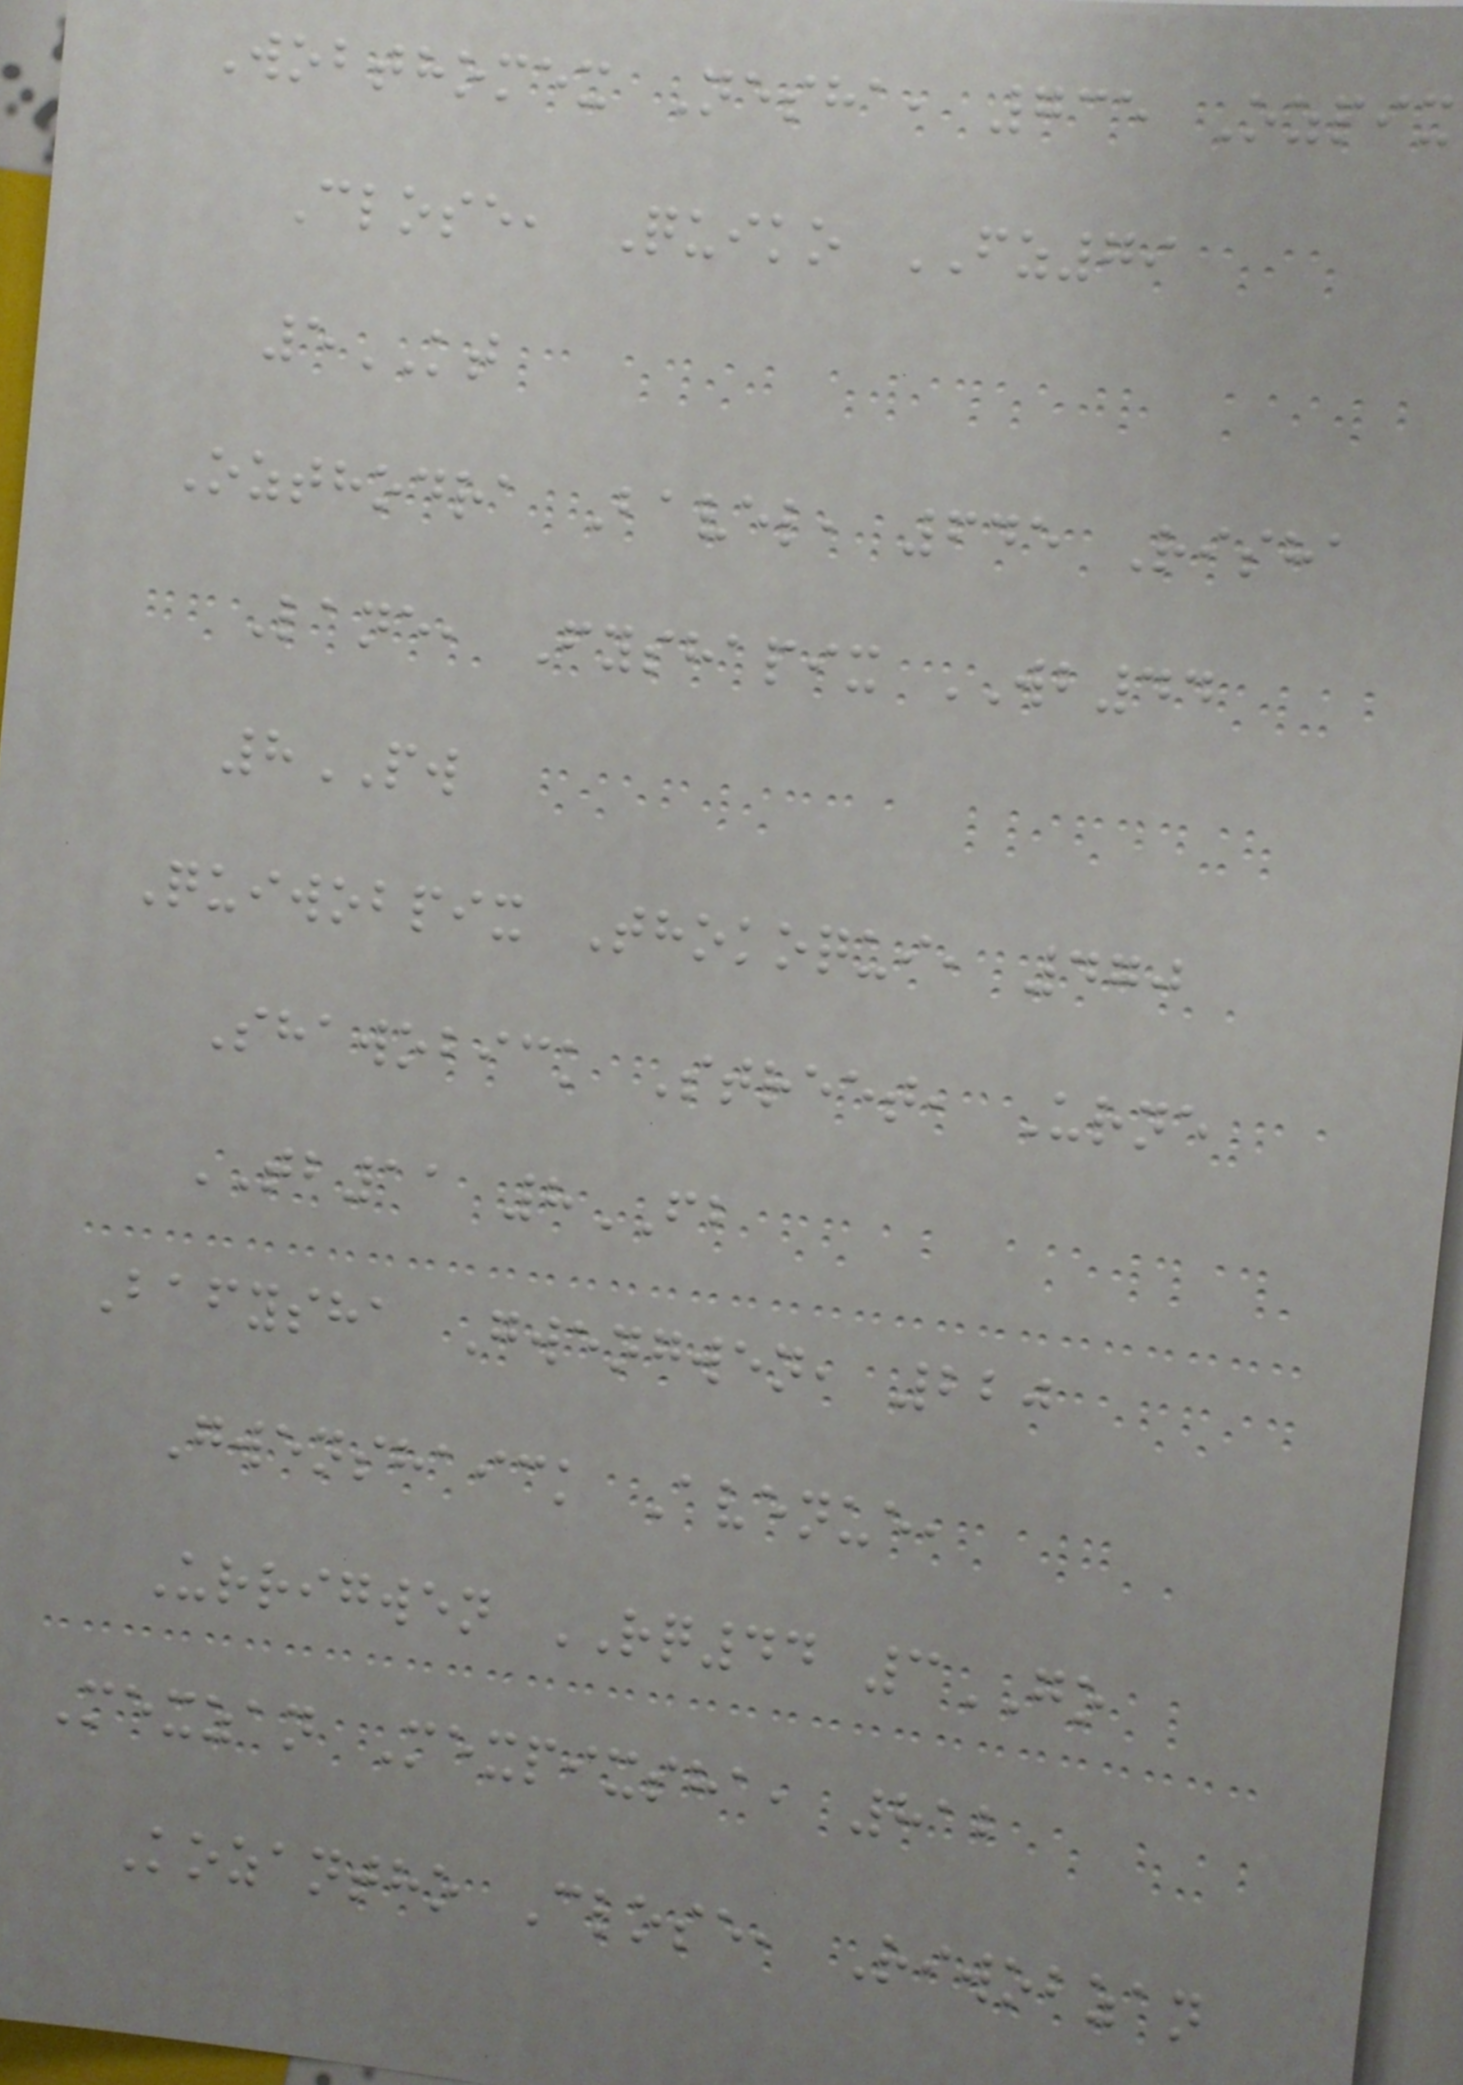Wobthomex Nesha, 735 Ozpix
Close, Quiko FZ79
5KT
Ozthodra Bavel, 645 Risha
Lane, Fyshapix WB44
8PW
Quiwobpix Thokoqui, 470
Shawobick Street, Urne
TB11 8FB
Bafysha Gwengwen, 220
Gwenshaick Avenue,
Urrigwen RQ44 3GO
Mexzan Mexpixsha, 812
Kozantho Close, Riwobzan
